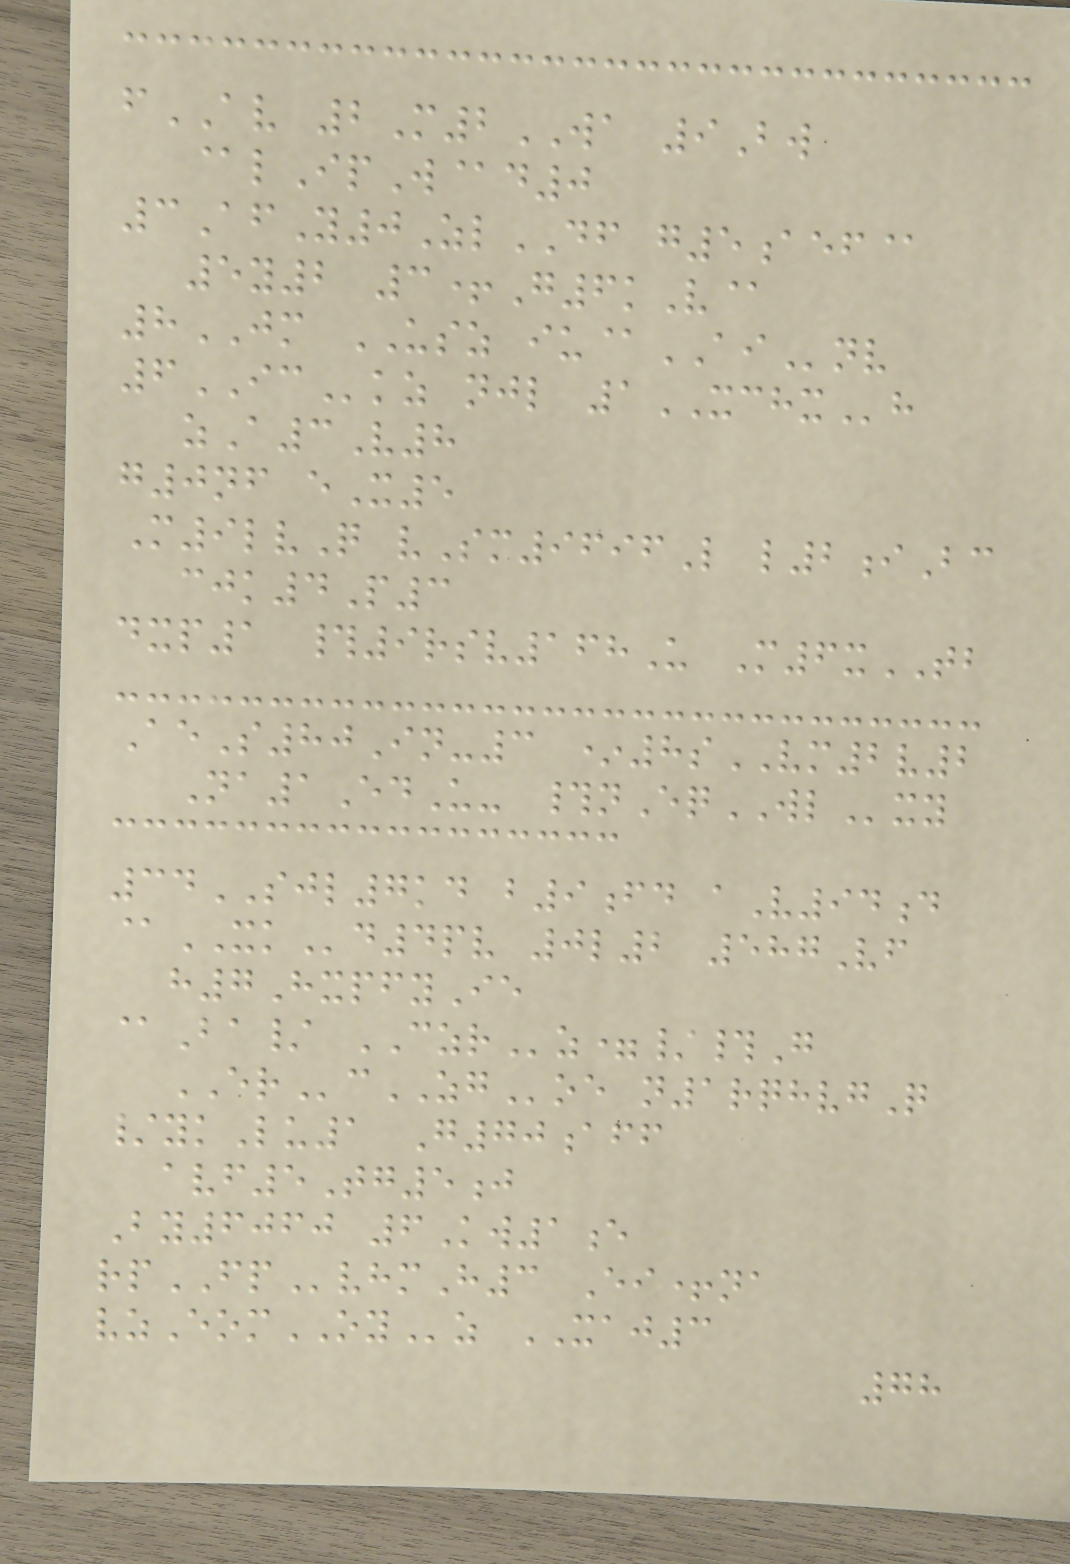fAV 2M2WA 9Bw
@lIpW@d0
3AfY0ZlDF g5aef@
5y2 3+G6kV@
8JM USZ iu@AInv
6ICkz njl 1XCHXh
zA3V8
g0nf eX5
M9lvQ vSm9696L l2iBc
cjk4P3
dxp1 #9rsv168U M6xTB
AeS80In-3 *8sVM2v2
Na1EdU- #nEqWLxy
34SJL7kd b9fd aV94d
@XKd4pv 0l2 587Vf
h7HxpfyIe
@Ba/ CZRz=/#G
ERcZGoe n1rqhvgQ
/ykLu1 G70aff
avf5Tg5j
By6060 6Kw1e
rpFPvhmH3 Ei+na
vzEomOYz XAJ3
78
